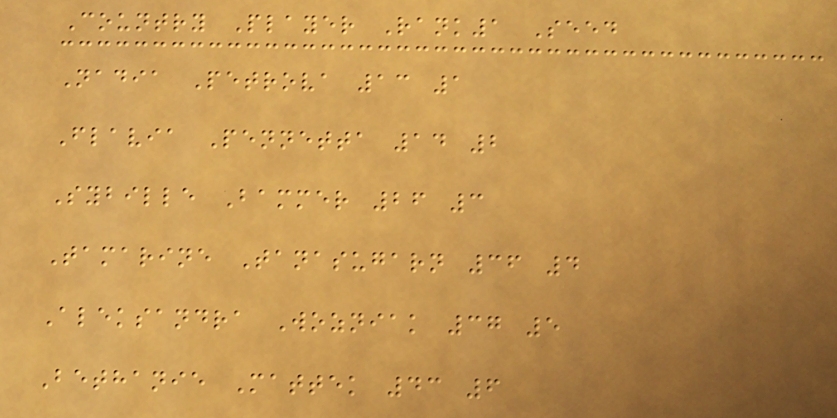Country Player Rank1 Seed
Nadia Petrova 13 1
Flavia Pennetta 14 2
Sybille Bammer 26 3
Tamarine Tanasugarn 36 4
Aleksandra Wozniak 37 5
Bethanie Mattek 43 6
